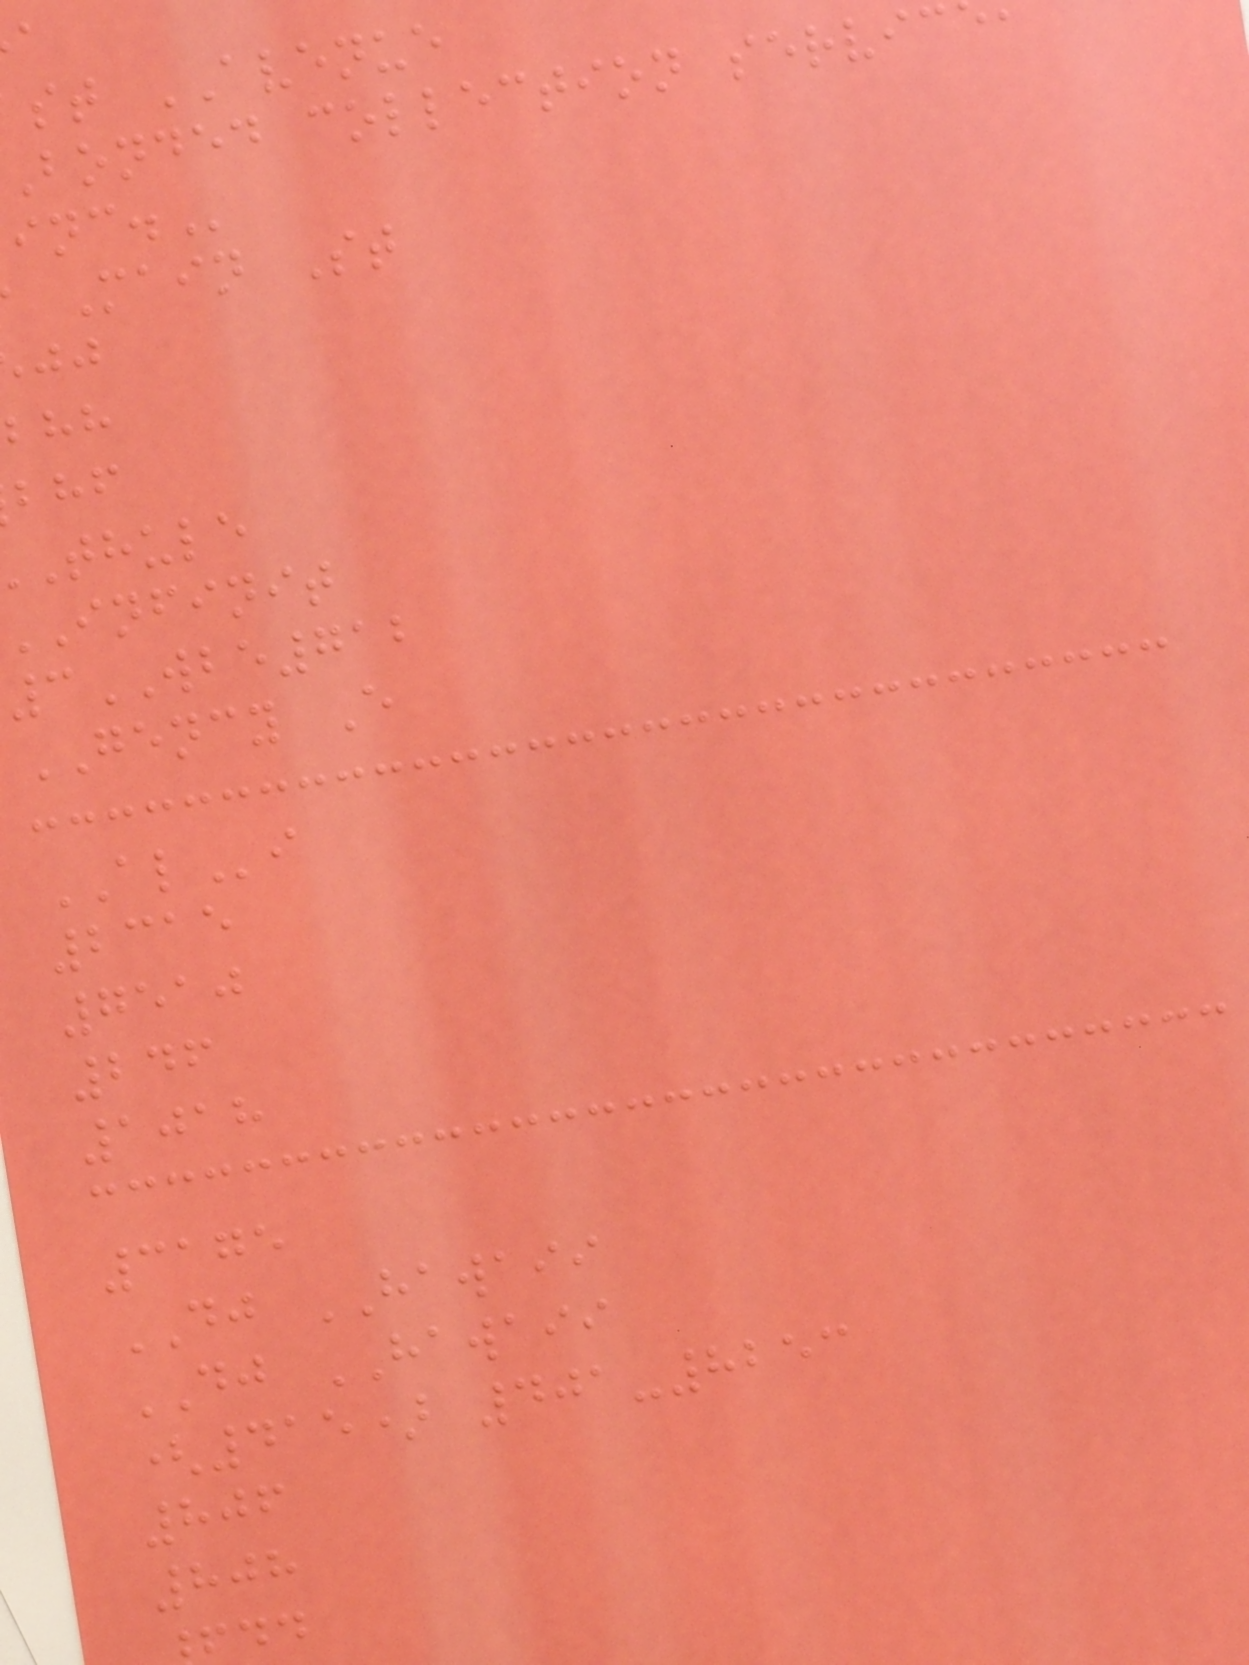st AVENUE
bonded collection
Main St
thule
infinit
3WBE712
GENCY E
ALi
2315
7510
246
1018
3175
DJ HAWAII
DJ HAWAII
(415) 401-8253
806
808
